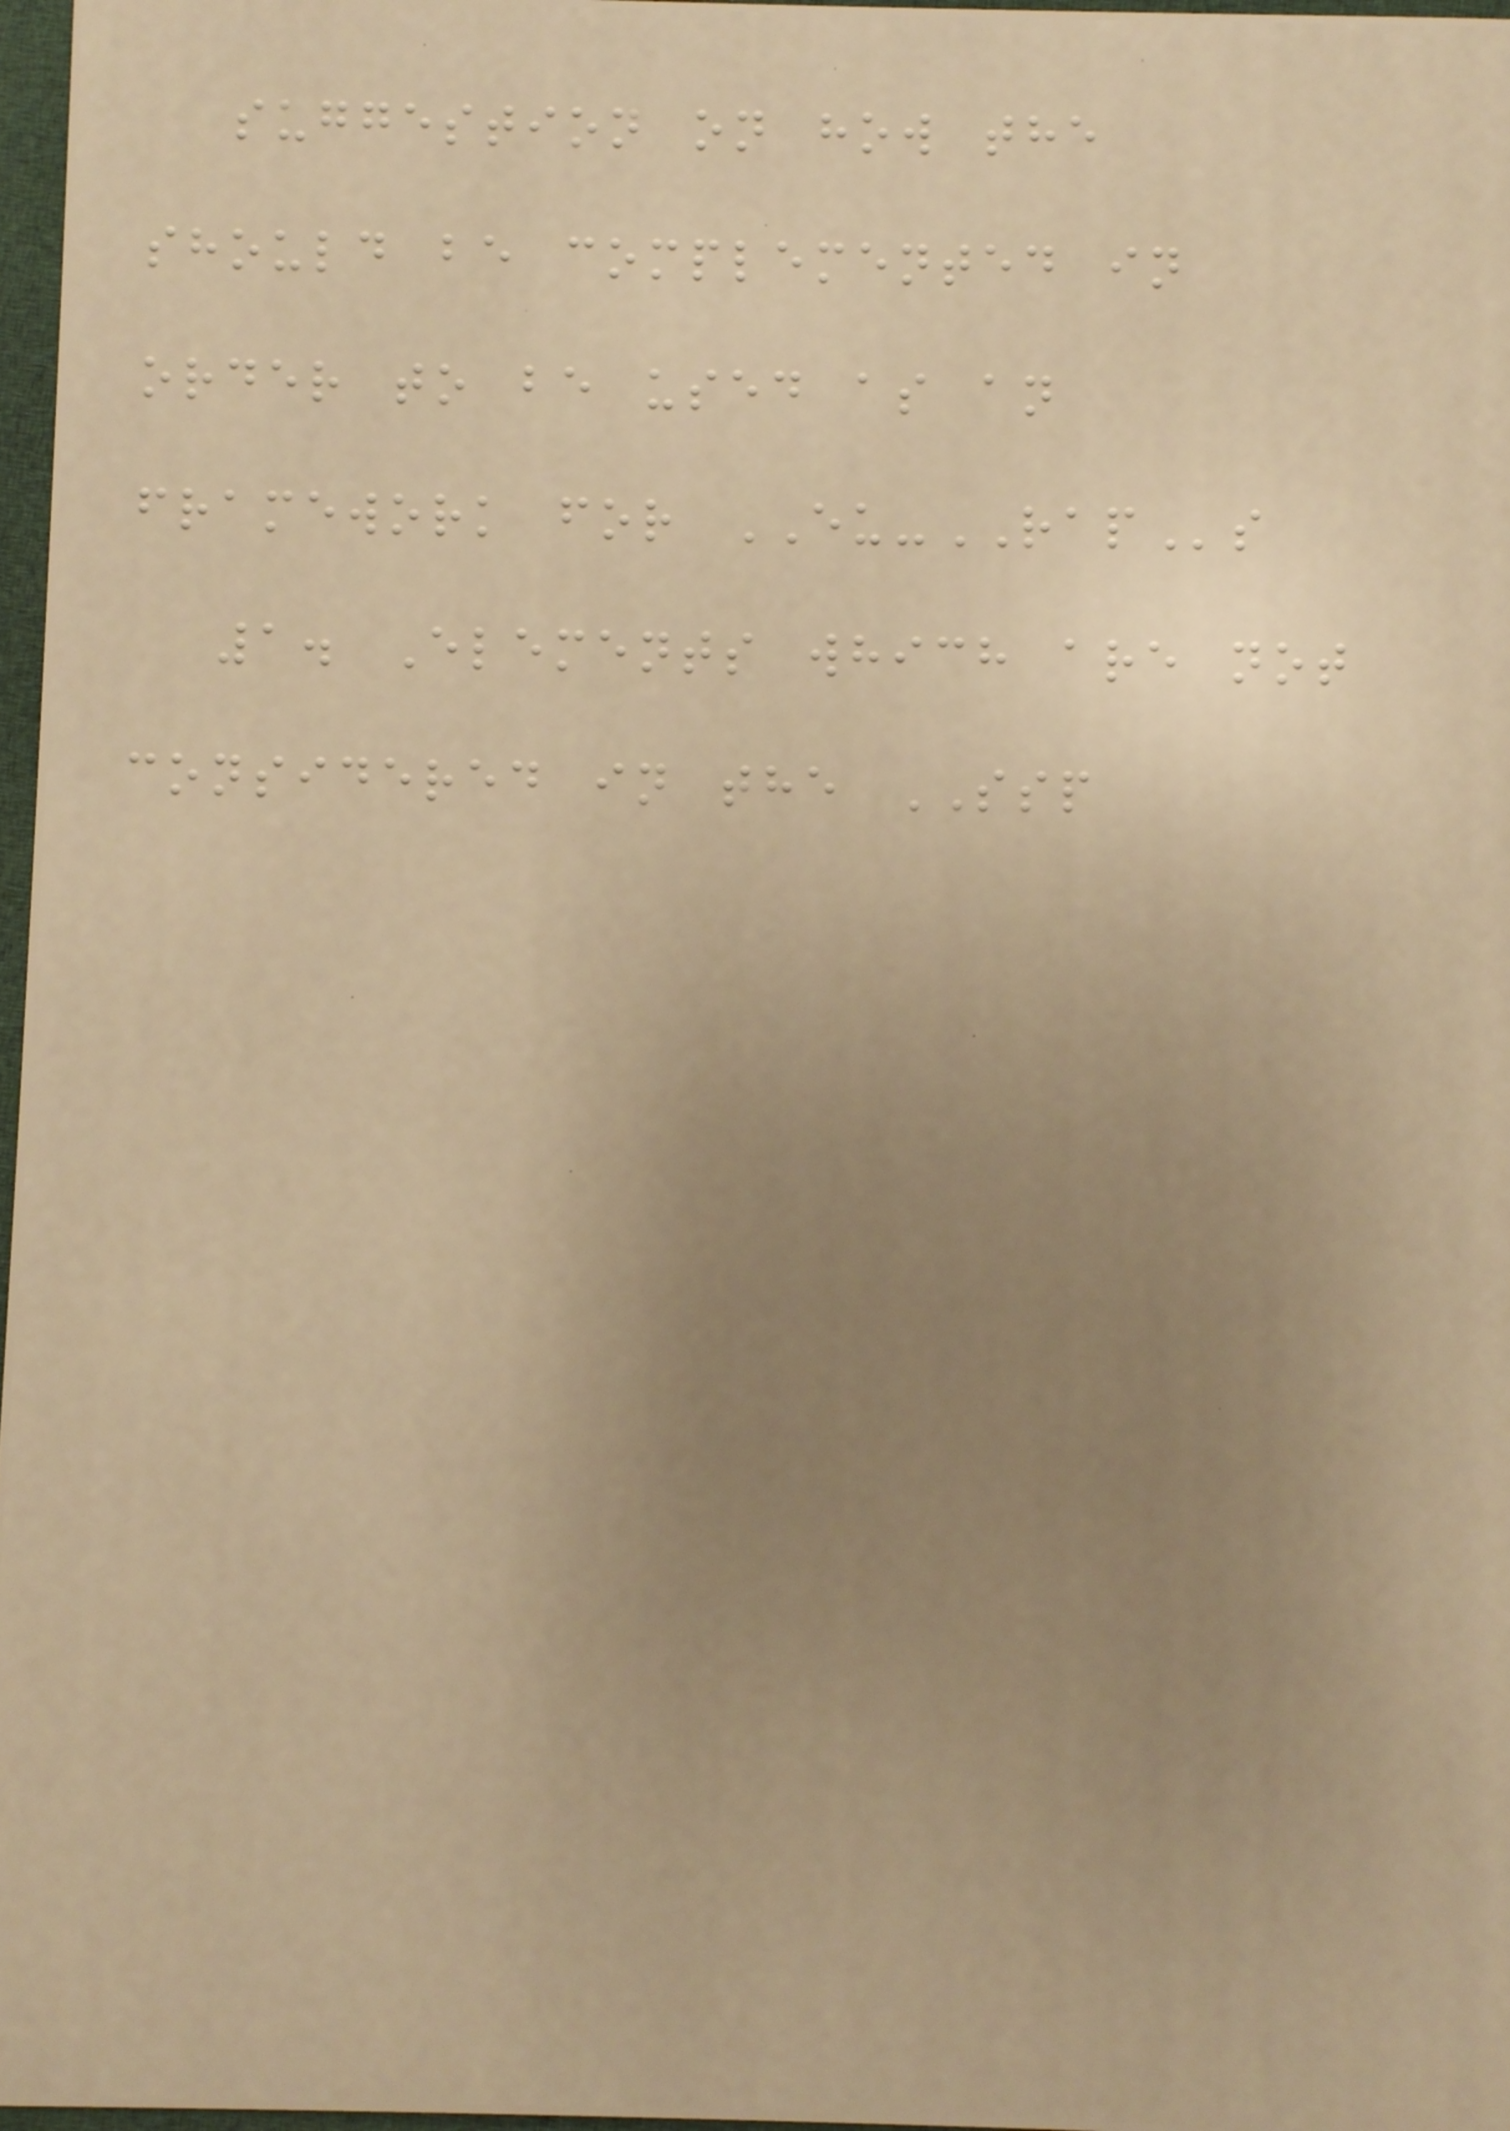suggestion on how the
should be complemented in
order to be used as an
framework for EU-RAPs
1. Elements which are not
considered in the SSP
